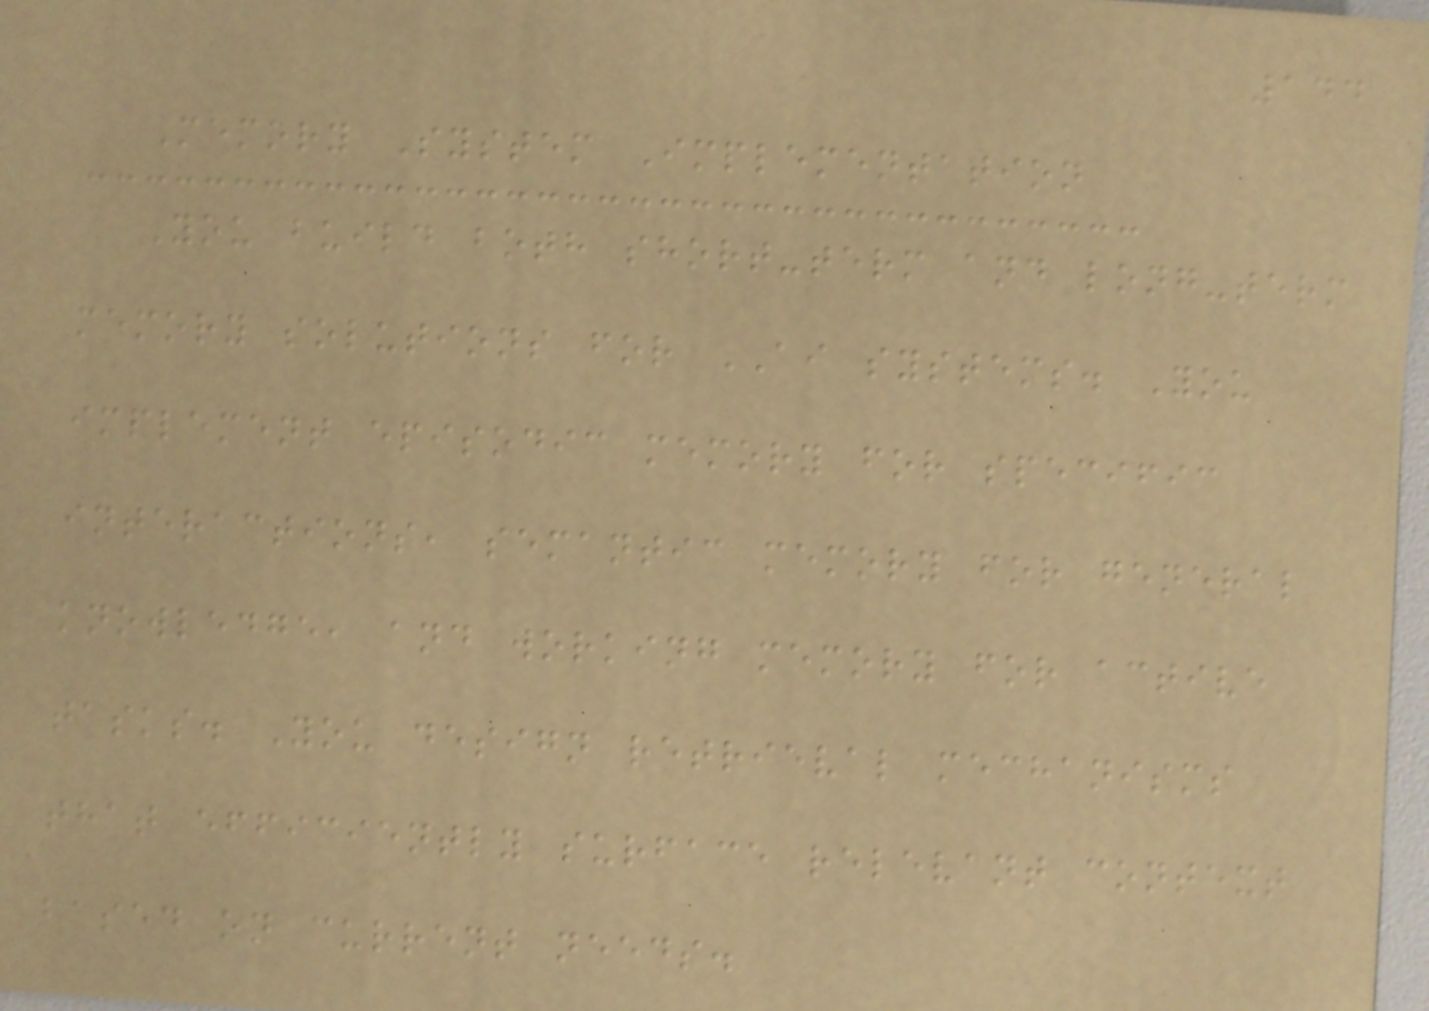144
Memory System Implementation
You build both short-term and long-term
memory solutions for AI systems. You
implement episodic memory for specific
interactions, semantic memory for general
knowledge, and working memory for active
tasks. You design retrieval mechanisms
that efficiently surface relevant context
based on current needs.
